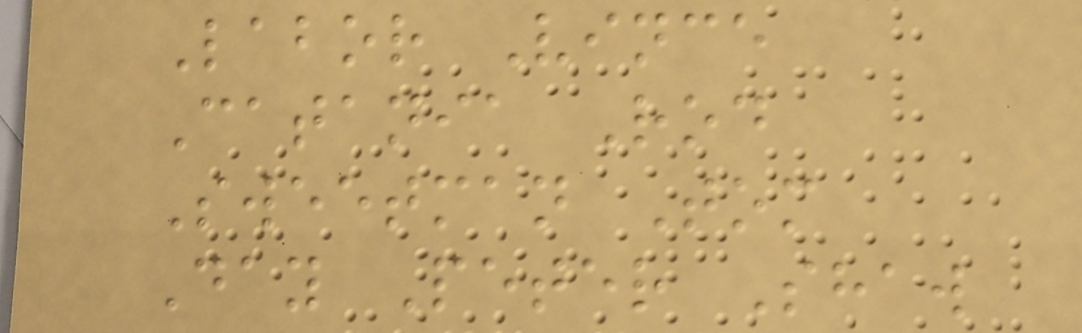Labor Vince
Catania Rod
Sweetman Tom
Day Peter Shaw
